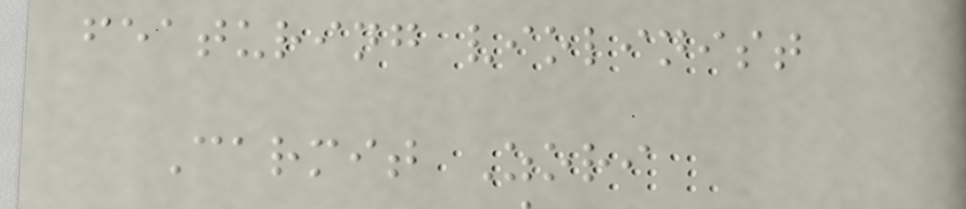featuring violinist
Carmit Zori
